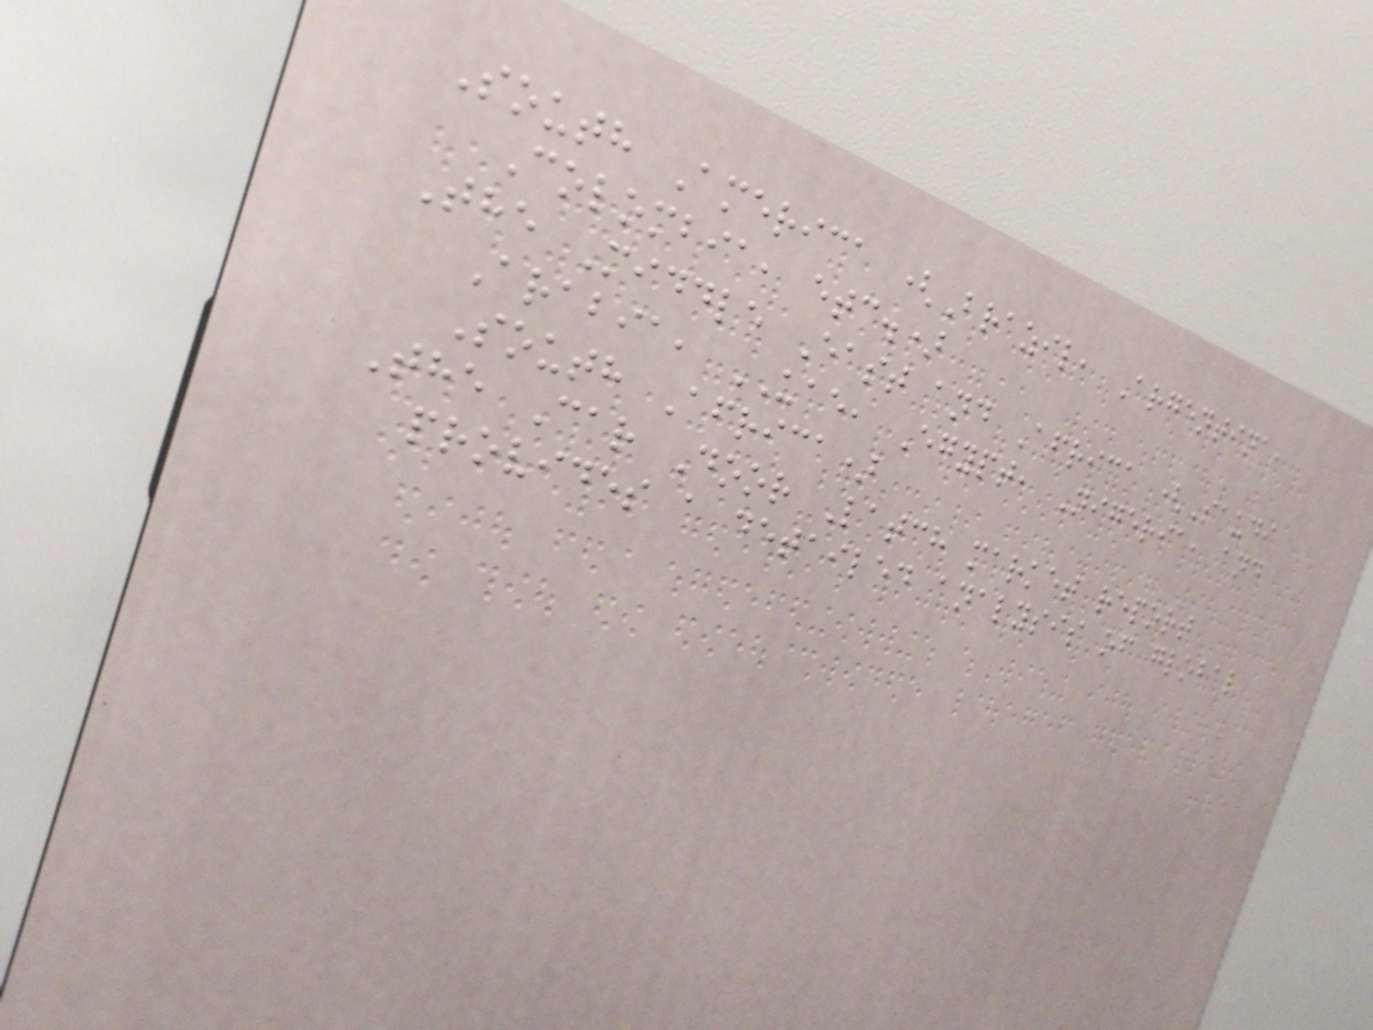South America (Brazil, Argentina,
Colombia, etc.)
The Middle East and Africa (Saudi
Arabia, UAE, Egypt, Nigeria, and
South Africa)
The Car Door Latch market report
provides a detailed analysis of global
